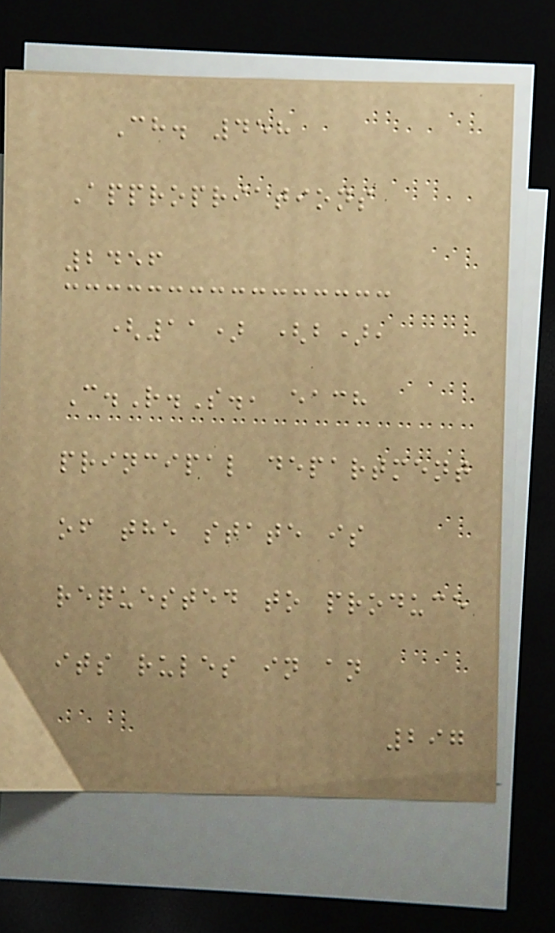Ch. 458
Appropriations
2456
(11) (b),
C.R.S., each
principal department
of the state is
requested to produce
its rules in an
297
